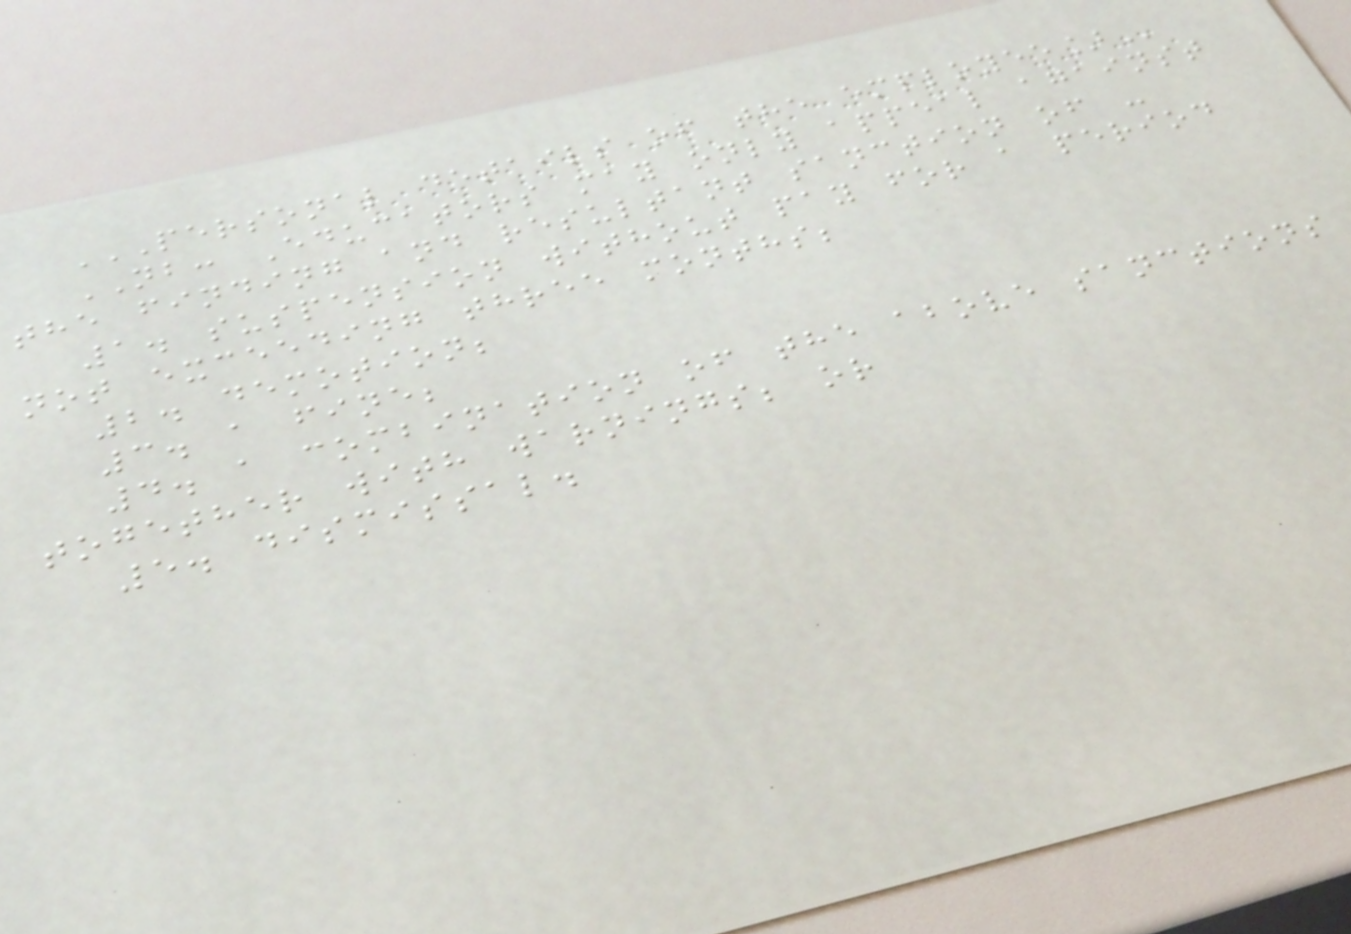PERSONAL DETAILS OF THE EMPLOYEE]
NB: Educators may only appeal against
the finding and resultant sanction of -
1. suspension without pay for a period
not exceeding three months;
2. demotion;
3. a fine;
4. a combination of the above sanctions
together with warnings; or
5. dismissal.
